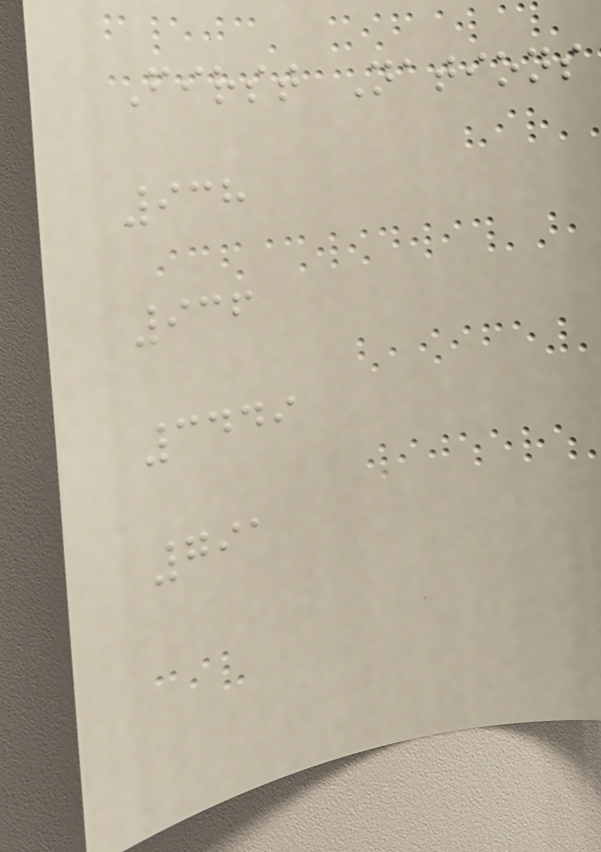First Nations
938
936
3449
791
